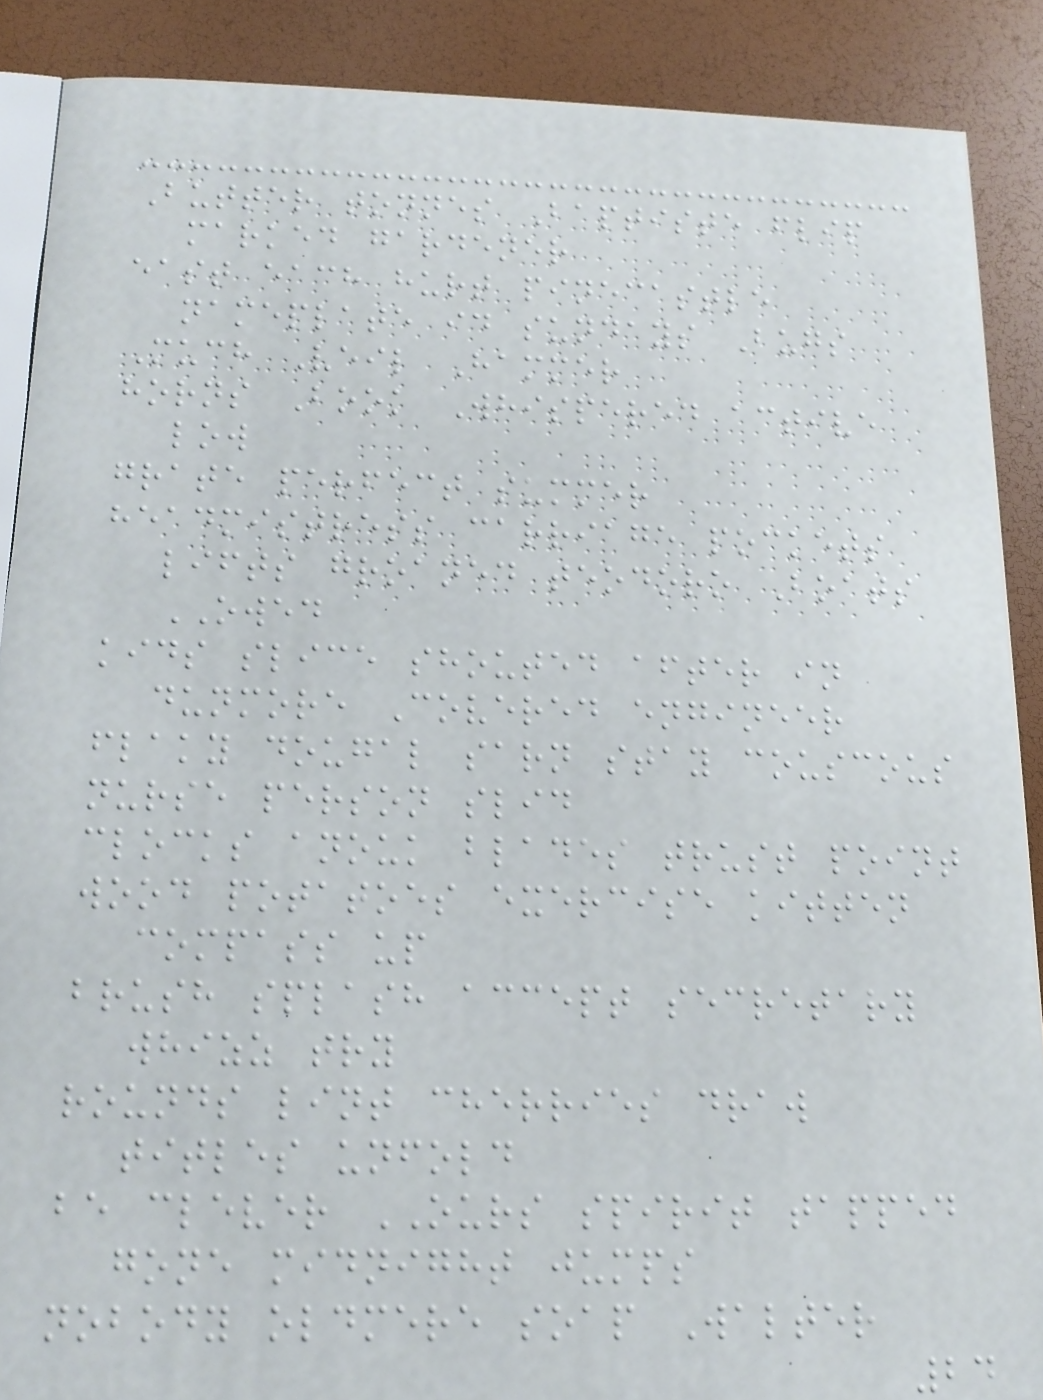Butter tonnes Baptiste flip
marked gardener
east each hurt pinecastle
nameplate id sundays Bugs
Much Veil Hammer
horns Book Whispered active
low
grate perfect summer
headmistress carriage pockets
lifts groaned teodoro Boats
OWED
kids slice shouted after in
dunmore Covered engineer
flaky dougal sarn stay couscous
nurse person slid
clocks anouk blades trust point
wood potatoes exercise kitten
compass up
brush splash accept secretary
whizz try
rounds lint cherries draw
titles unfold
be clever OURS spirit tapped
gone midnight jumps
nobody oldmere soap Walter
24
